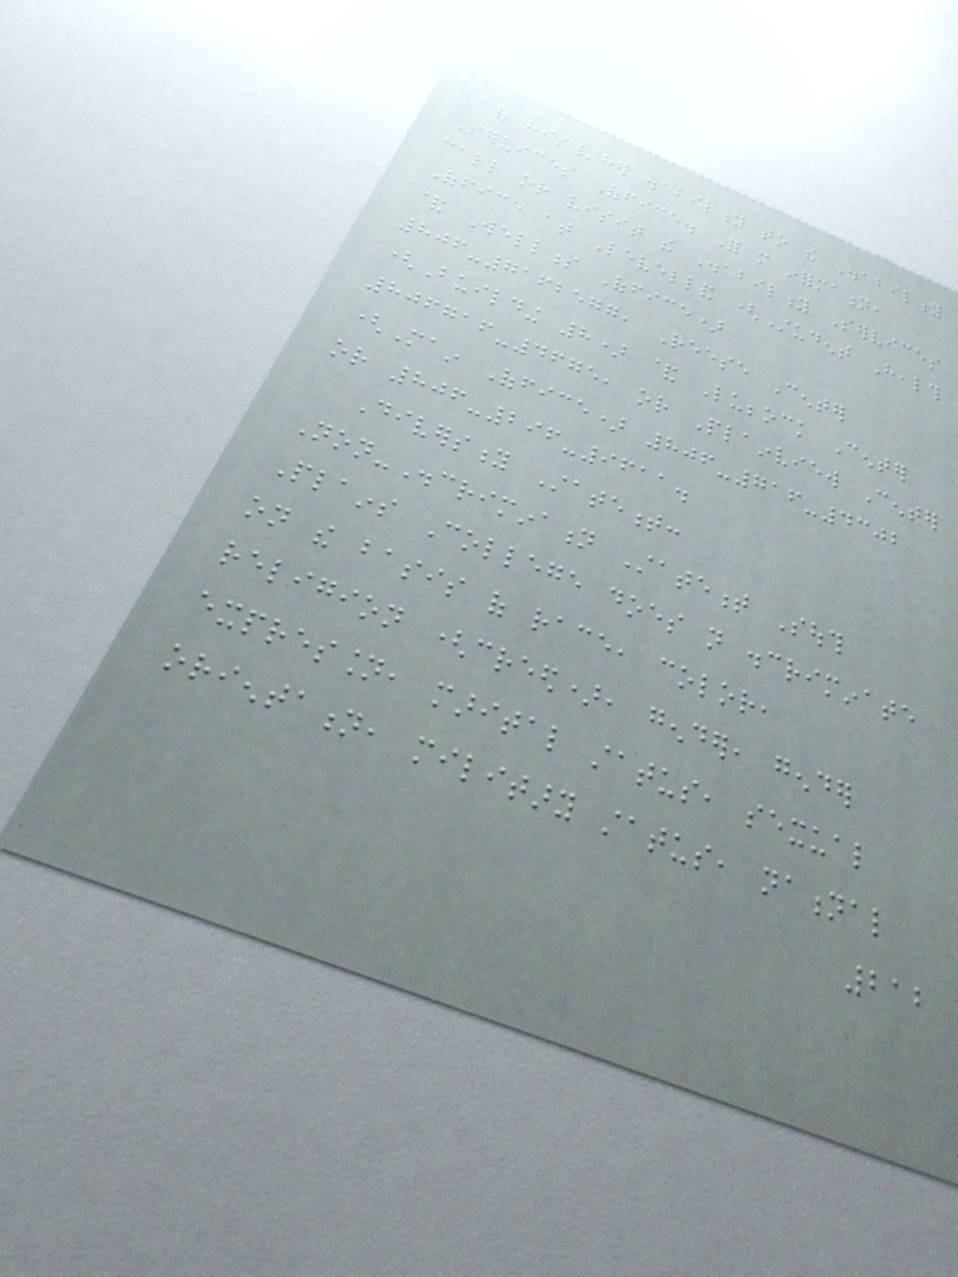of his/her disability to the Disability
Services Office. For more information,
call or visit the Disability Services
Office at Levelland (Student Health
& Wellness Office)
806-7162577, Reese Center
(Building 8) & Lubbock Center
806716-4675, or Plainview Center
(Main Office) 806-716-4302
or 806-296-9611.
Diversity Statement:
Non-Discrimination Statement South
Plains College does not discriminate
on the basis of race, color,
religion (creed), gender, gender
expression, marital status, sexual
orientation, military status, national
212
